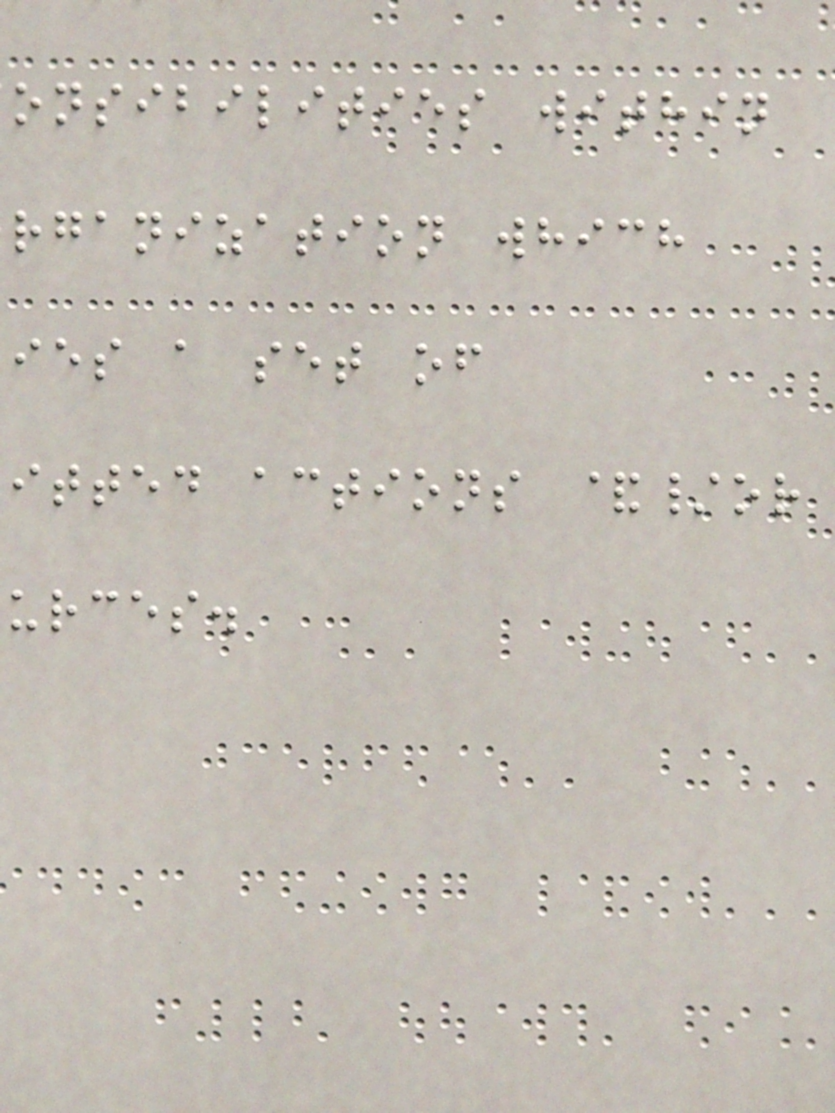onsibilities within
rganization which
ies a set of
itted actions &/or
urces.
